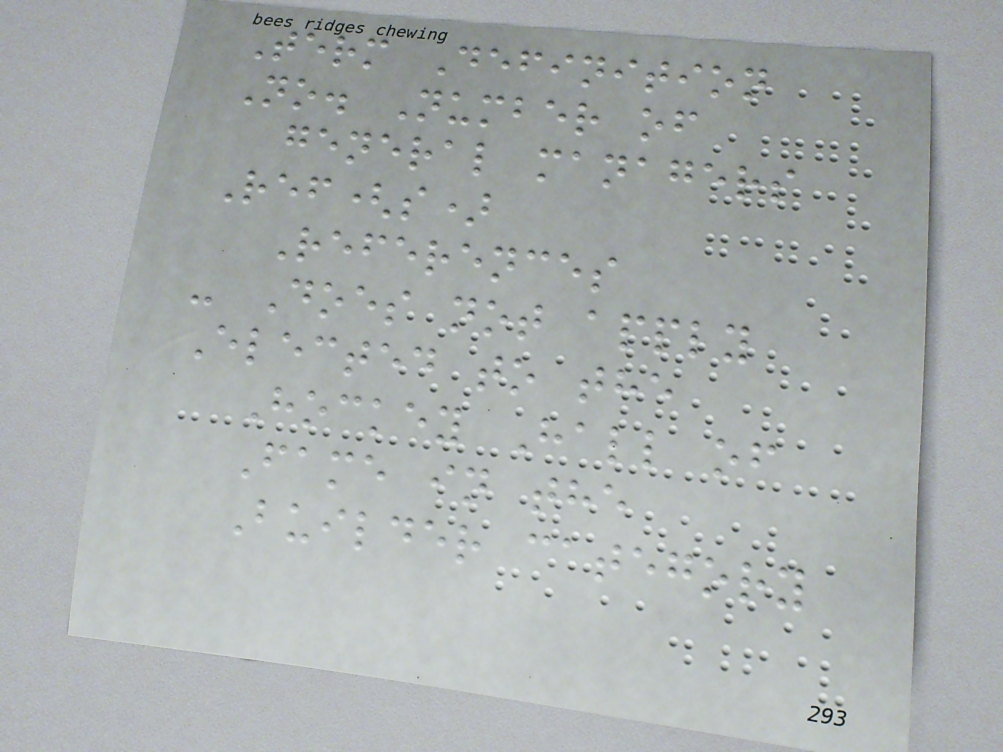Term Definition
No. Number of
general managers
Ref(s)
References
- Does not apply
Elected to the
Hockey Hall of
Fame in the
Builder category
